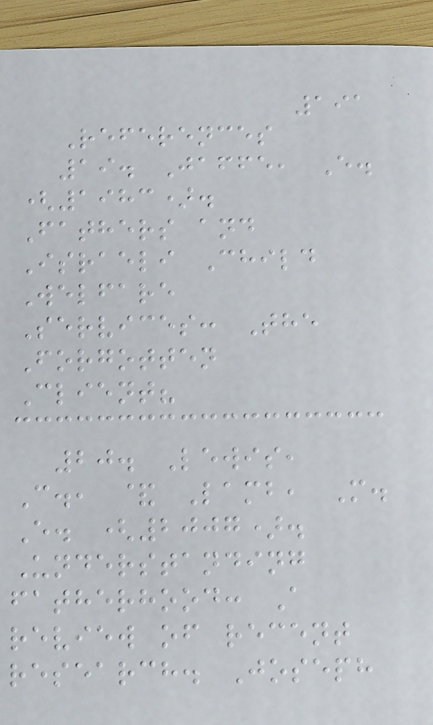191
References
19. Jaffe, E.
(1983).
Fathers and
Israeli Child
Welfare
Services: The
Forgotten
Client?
20. Lewis,
C., & Lamb, M.
E. (2007).
Understanding
fatherhood: A
review of recent
research. Joseph
